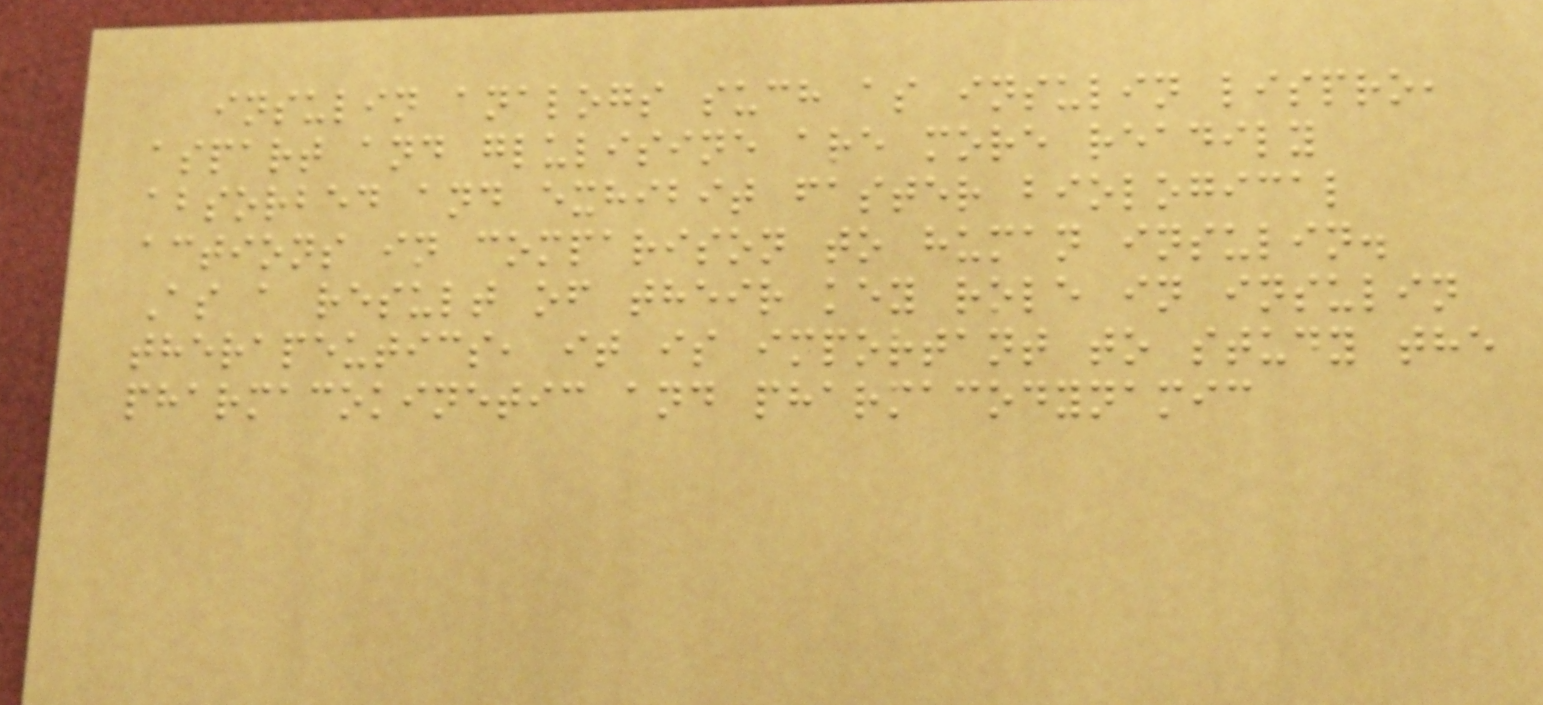insulin analogs such as insulin lispro,
aspart and glulisine are more readily
absorbed and exhibit faster biological
actions in comparison to human insulin.
As a result of their key role in insulin
therapeutics, it is important to study the
pharmacokinetic and pharmacodynamic
